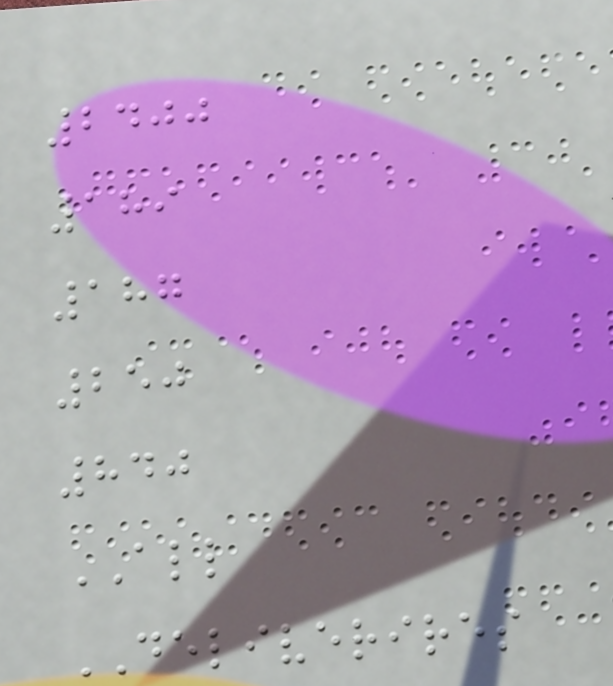2400
189
187
250
840
ALL
DELIVERIRES
